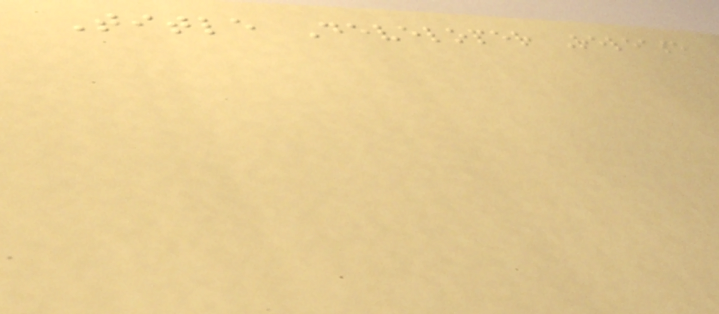Title Developer Release
